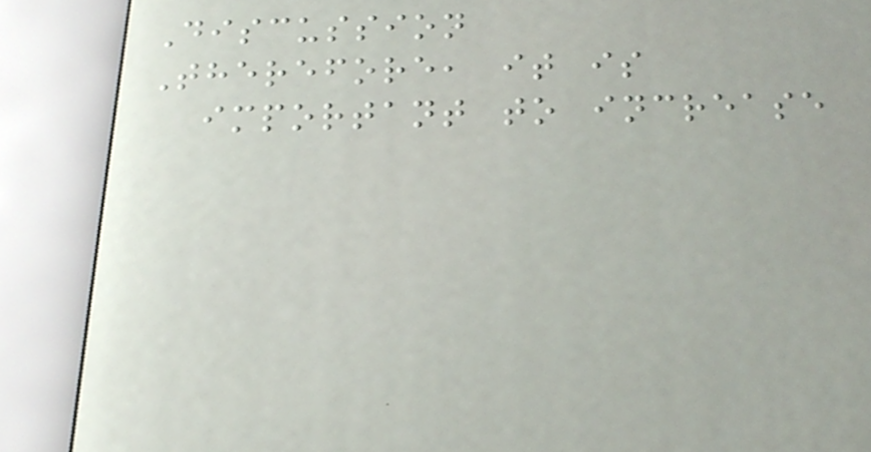Discussion
Therefore, it is
important to increase
